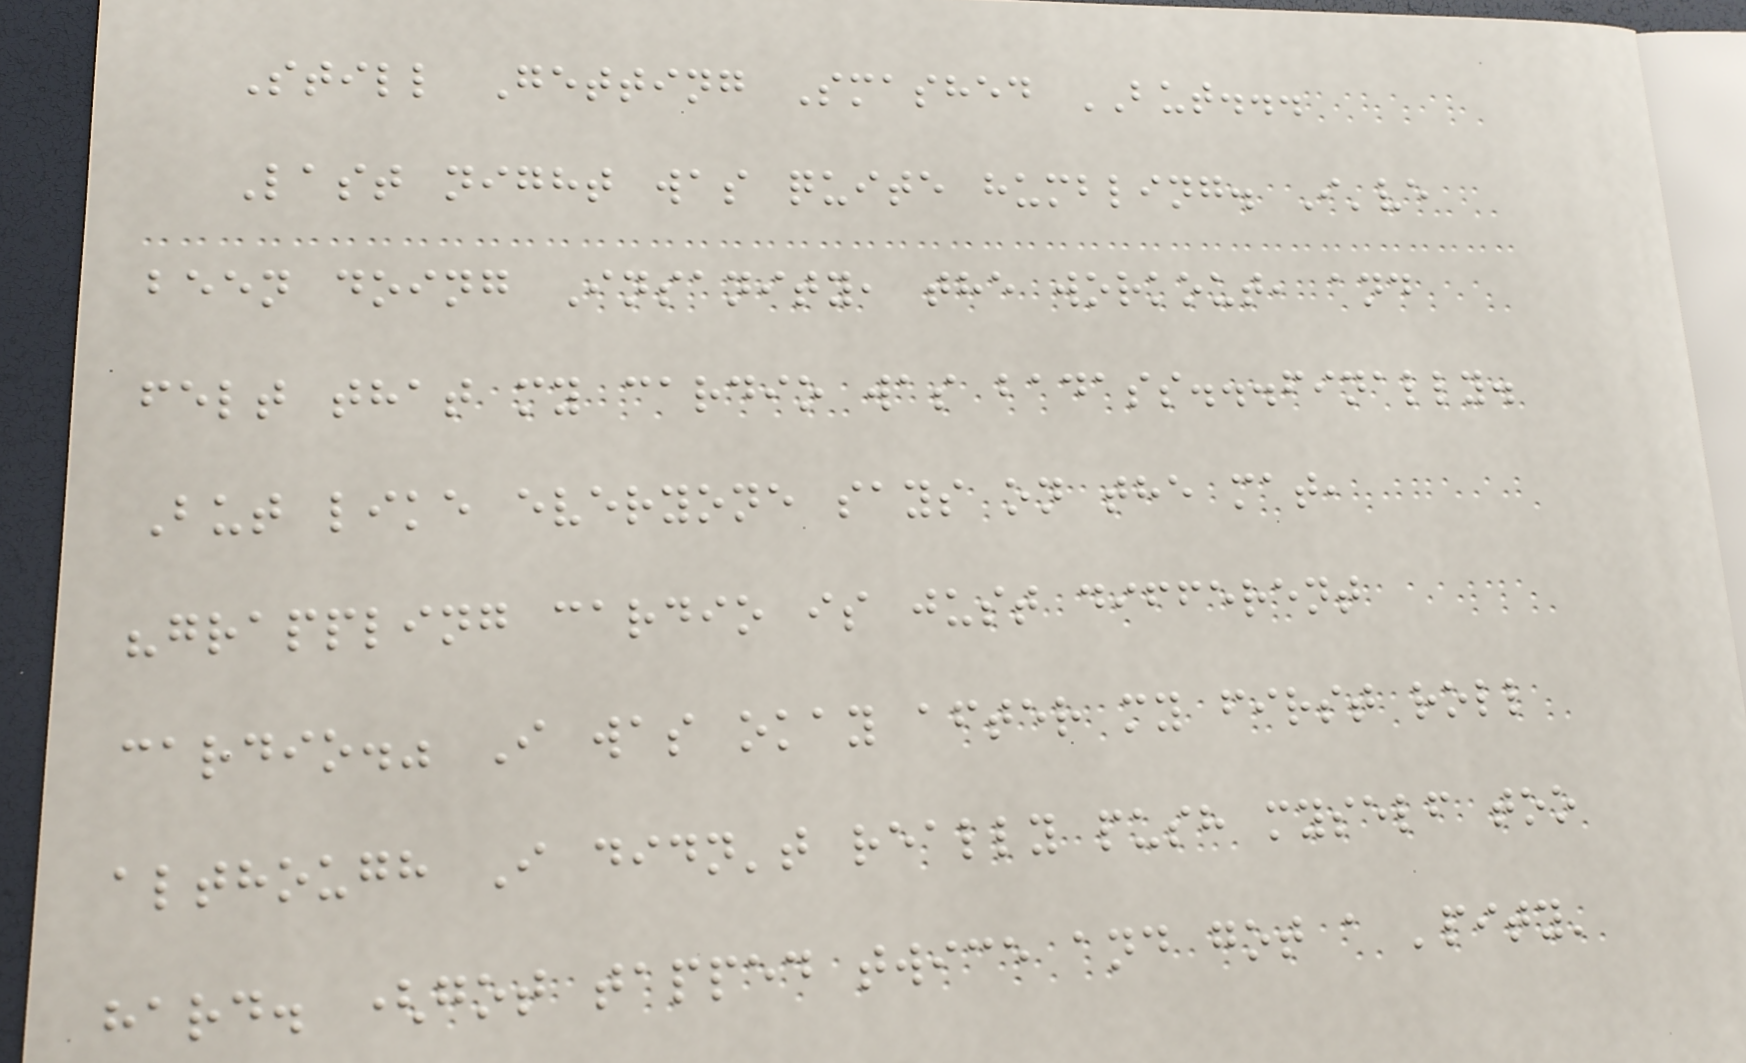Still Getting Smashed BUT...
Last night was quite humbling. I've
been doing Insanity, the workout, and
felt that my cardio was badass...finally.
But like everyone says on the mat,
"grappling cardio is just different
cardio." I was okay after my first roll
although I didn't really push myself too
hard. (got tapped twice and got a 'pity'
